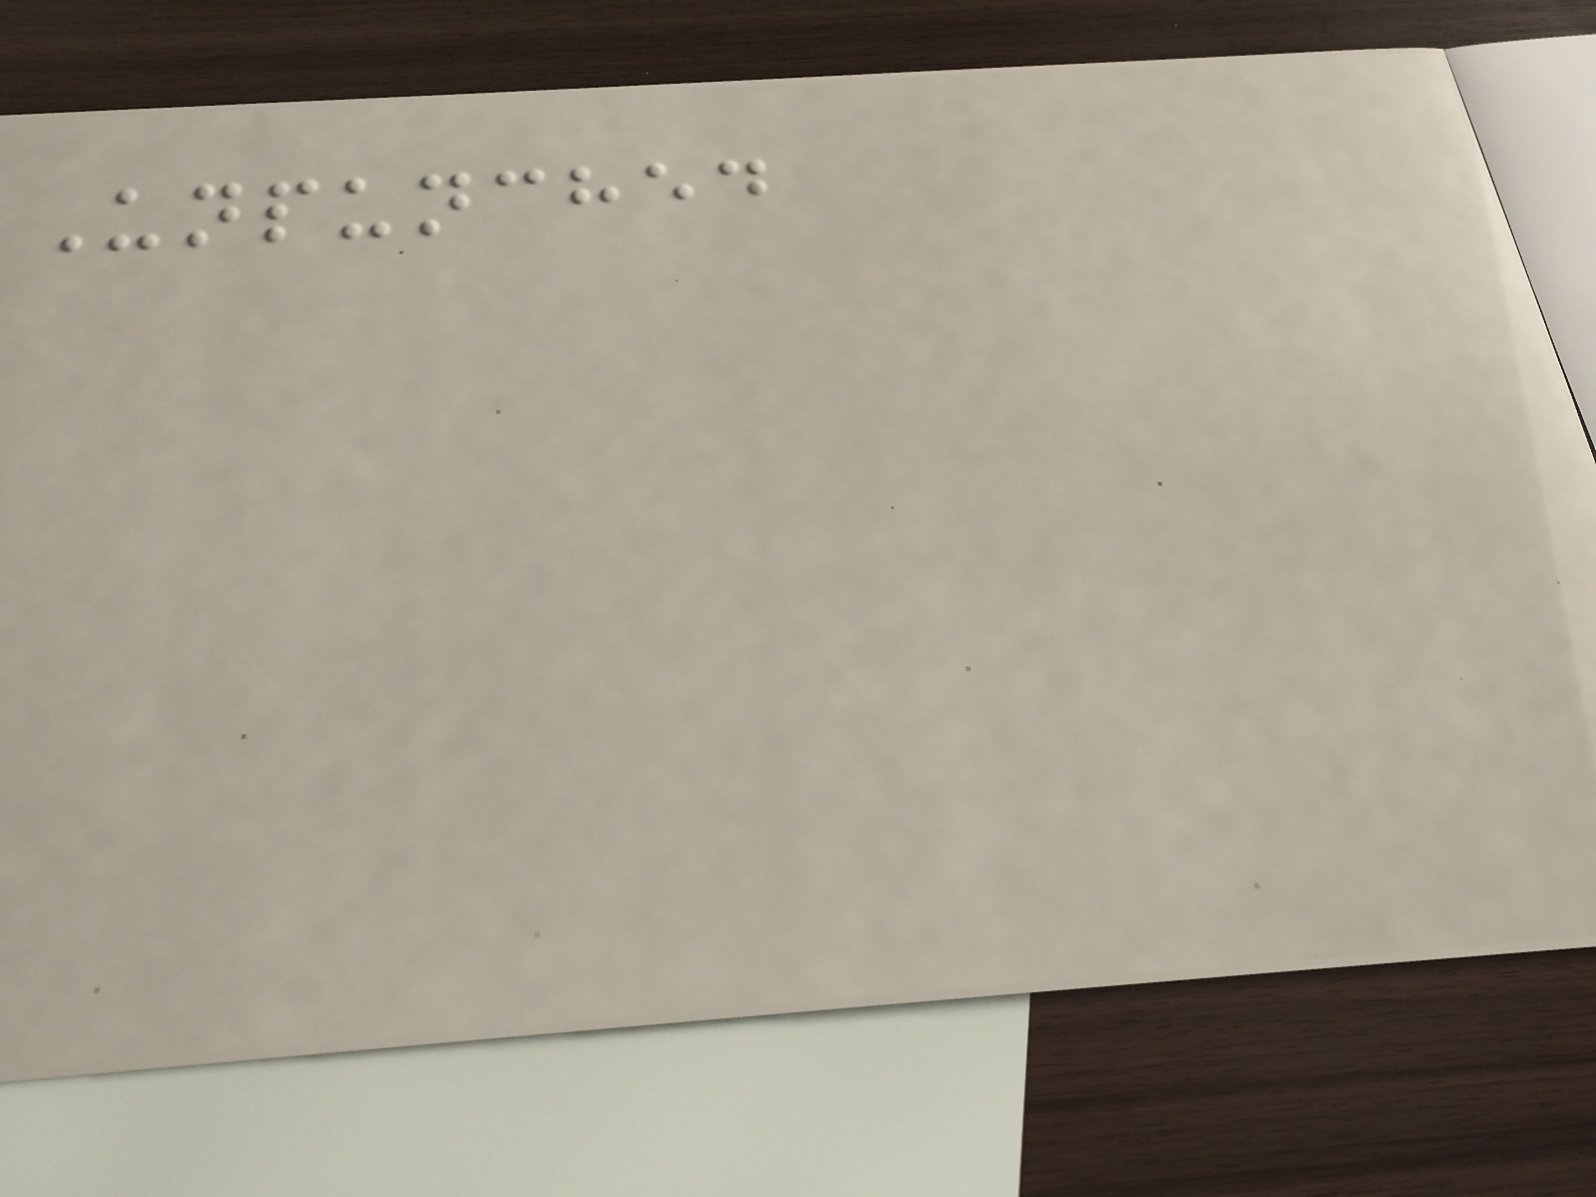Unpunched
